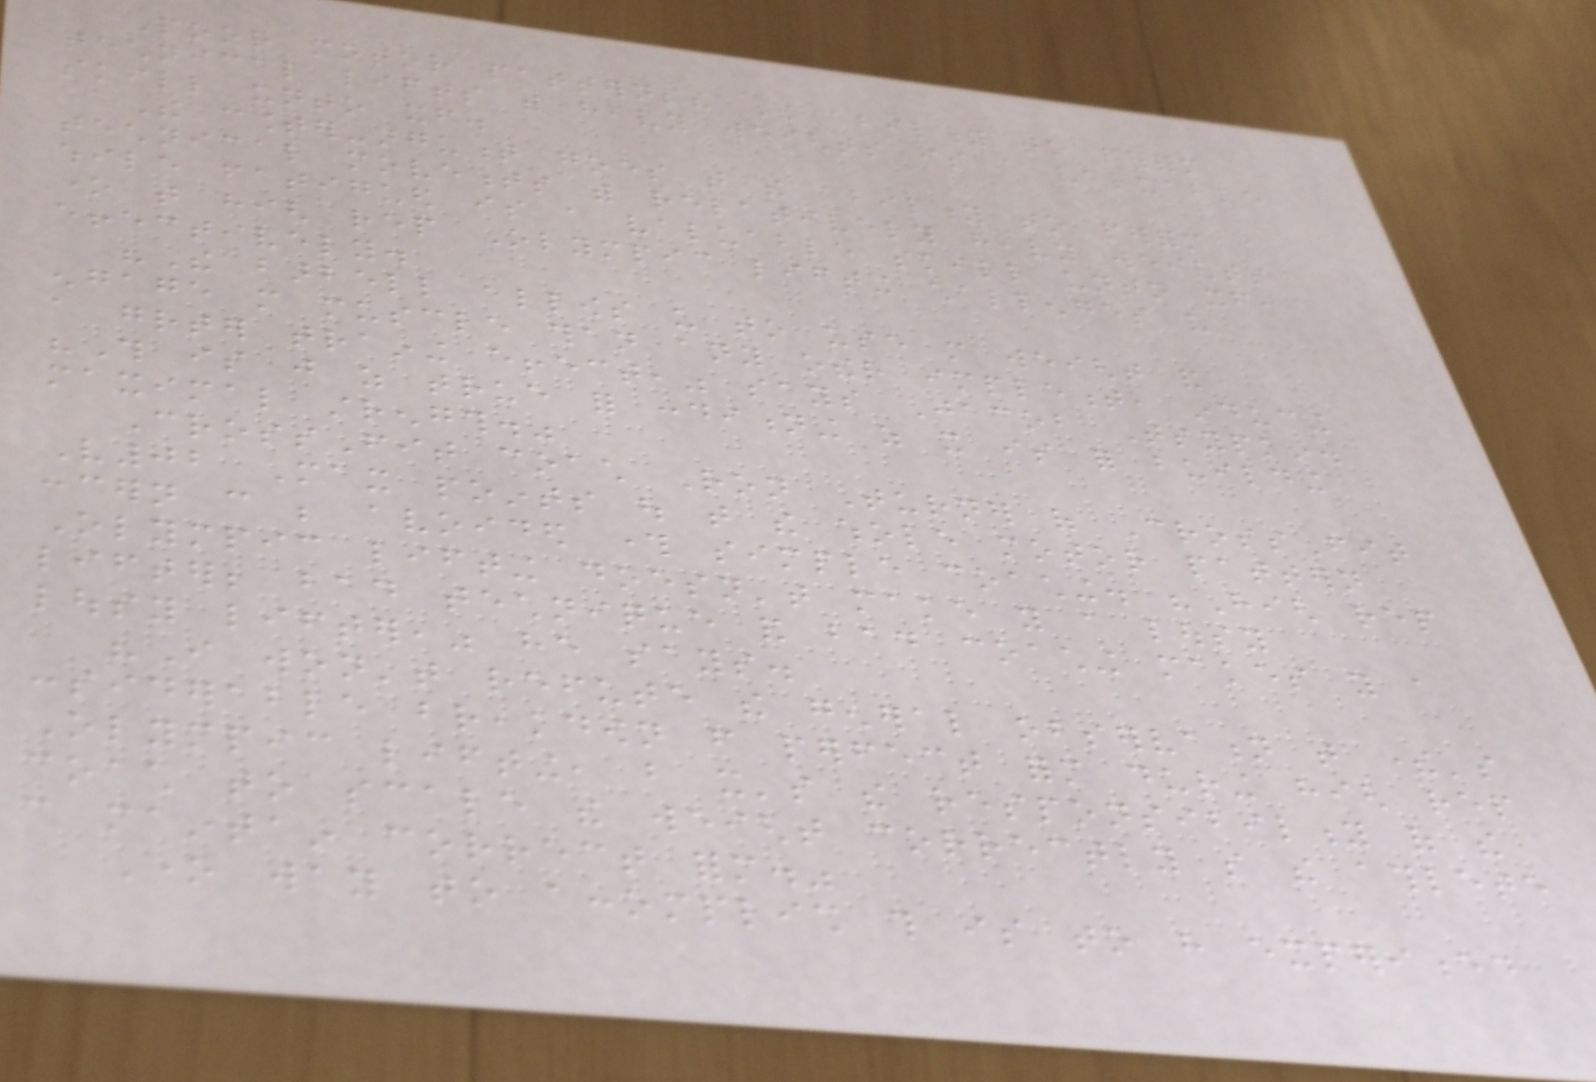Poor motor patterns? The ability to perform
technical lifts with heavy weights is a valuable
skill unto itself.
The counter-argument goes that the ability to perform
technical movements with relatively heavy weights
while fatigued is a valuable skill unto itself,
one that high rep Olympic lifting challenges very
effectively.
"The barbell allows us to use more weight and
engage more muscle than any other implement, inducing
a greater training effect," says Jacob Tsypkin.
"This is just as true for conditioning as it is for building
maximal strength."
CrossFit coach Ron Turner of CrossFit
V02 Max points out that the whole motor pattern
concern can be avoided through simple coaching. "High rep
Olympic lifting doesn't make you a lousy
lifter; bad technique and bad coaching makes you a
lousy lifter," he says.
"I won't refute the general observation that there's
considerable breakdown from perfect form during high rep
Olympic lifting, but it's the responsibility of the
coach to scale the weight correctly so the athlete
can maintain correct form."
One way to accomplish this is to have experienced
